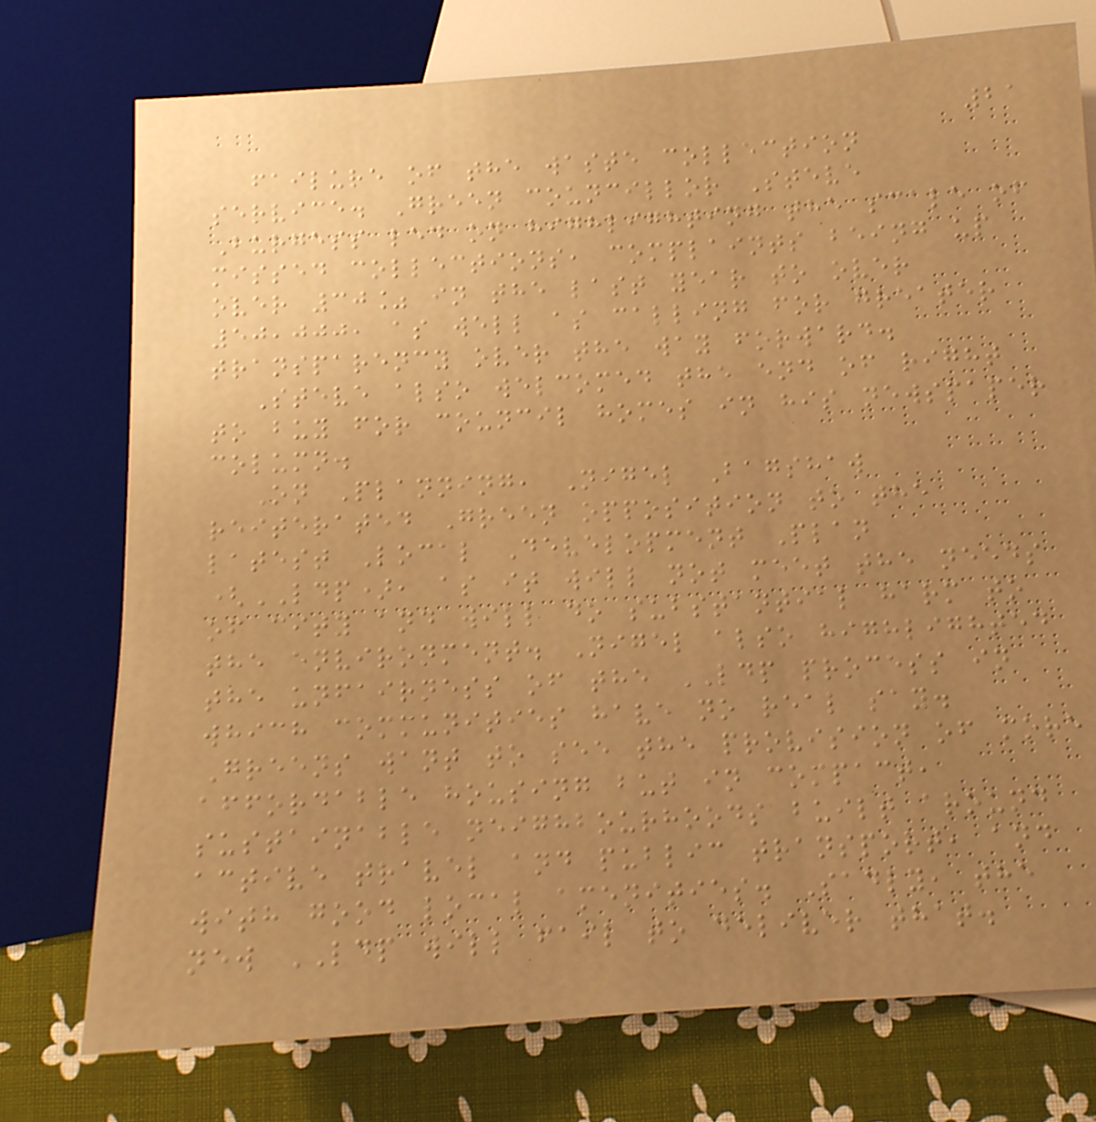21
failure of the waste collection
service. Green councillor Steve
Burgess led on highlighting the scale of
missed collections, complaints being up
over 30% in the last year to over
50,000, as well as calling for greater
transparency over the way forward.
Steve also welcomed the end of right
to buy for council homes in his newspaper
column.
On Planning, Nigel Bagshaw
reiterated Green opposition to the
latest Local Development Plan
(LDP), as it will not meet the needs
of city and will do substantial harm to
the environment. Nigel also highlighted
the unfairness of the LDP process in
which communities have no real say.
Greens want to see the provision of more
affordable housing but in compact,
sustainable neighbourhoods built around
active travel and public transport, and
with good local amenities. Sadly, the
new LDP will fail to deliver that.
